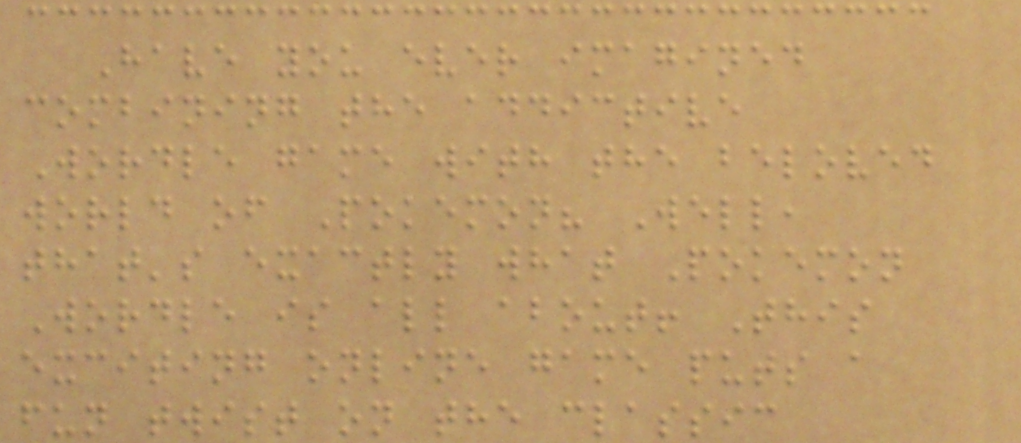Have you ever imagined
combining the addictive
Wordle game with the beloved
world of Pokemon? Well,
that's exactly what Pokemon
Wordle is all about! This
exciting online game puts a
fun twist on the classic
